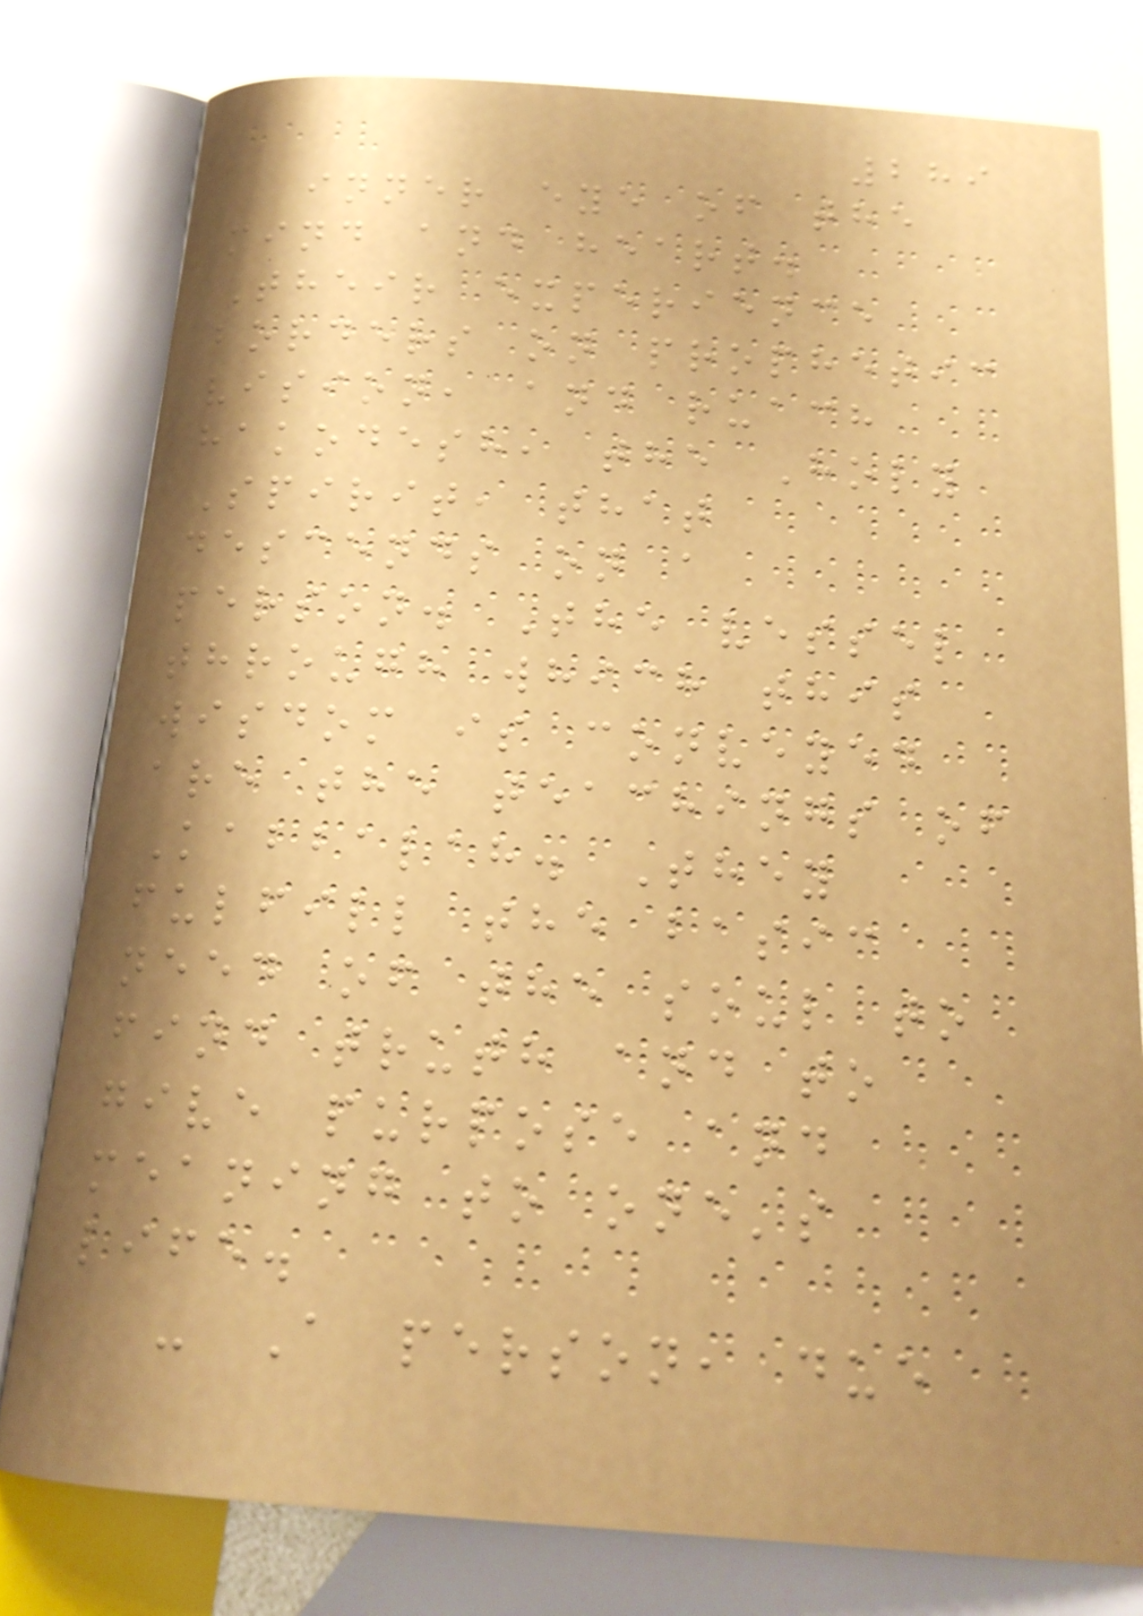289
inner eye of the
mind and heart.
Their experience
borders on prophetic
vision, and ruach
hakodesh, the Holy
Spirit, that
descends on a
person. The vessel
through which this
wisdom is conveyed
are the teachings of
Kabbalah. They
fulfill the basic
need of the soul to
find truth and to
give purpose and
meaning to one's
life.
- A person, due
